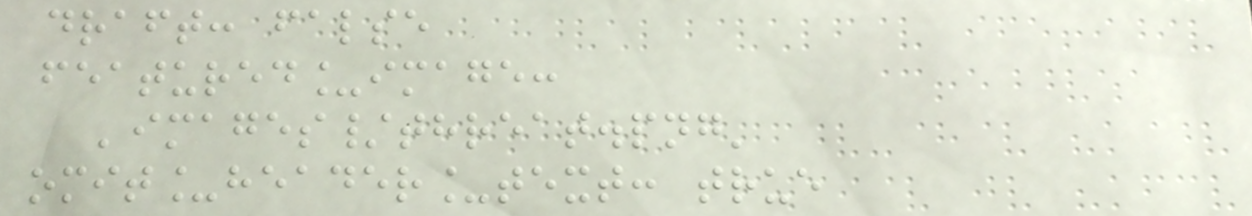draft: false
featured_image:
'images/threat.png'
omit_header_text: true
